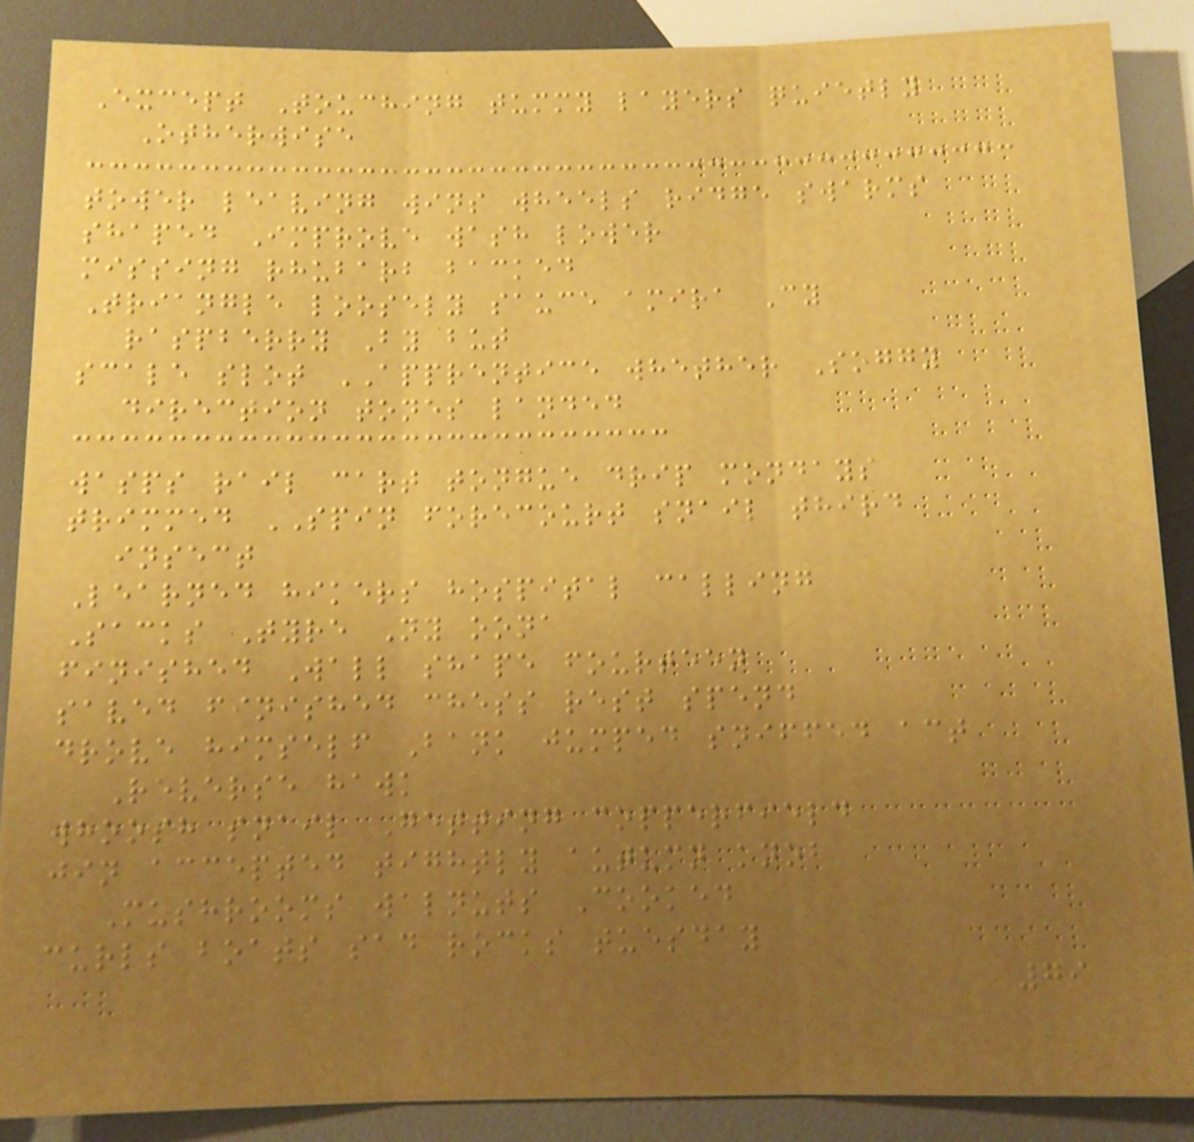Except Touching tummy layers quietly
Otherwise
tower leaving wins wheels ridge swarms
shaped Improve wash lower
missing rhubarb backed
Triangle loosely sauce amira Cy
raspberry By but
scale slot APPRENTICE whether Soggy
direction tones landed
wasps rail cart tongue drip mondays
trimmed SPIN forecourt snail third
insect
Learned hikers hospital calling
Sacks Tyre Ny oona
finished Wall shape fourteen
saved finished chess rest spend
drove himself Bank jumped sniffed act
Reverse hawk
whoosh snail Getting copperfield
jin accepted tightly autumn knob
Mushrooms walnuts Cooked
curls boats sad rocks tuesday
79
